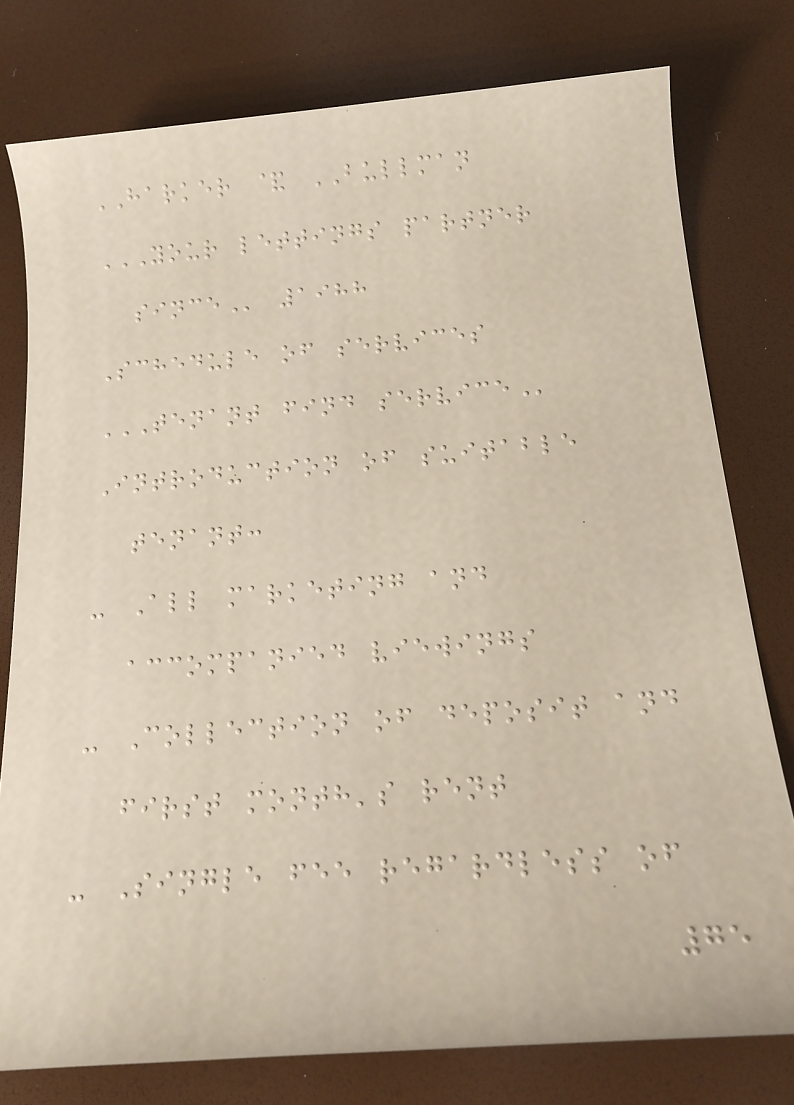HARKER & BULLMAN
YOUR LETTINGS PARTNER
SINCE 1988
Schedule of services
TENANT FIND SERVICE
Introduction of suitable
tenant:
- All marketing and
accompanied viewings
- Collection of deposit and
first month's rent
- Single fee regardless of
75
